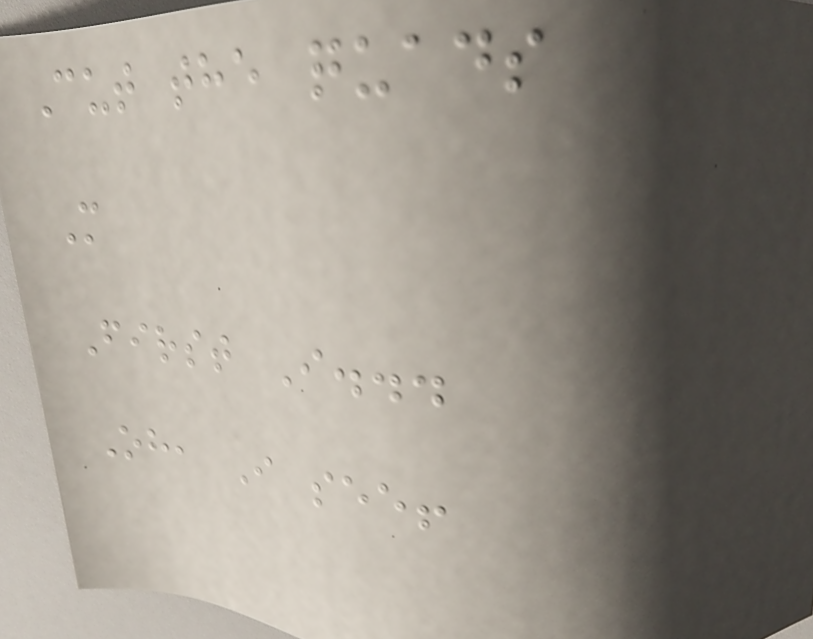Cut the quads
M
First I...
Oh, I see!
